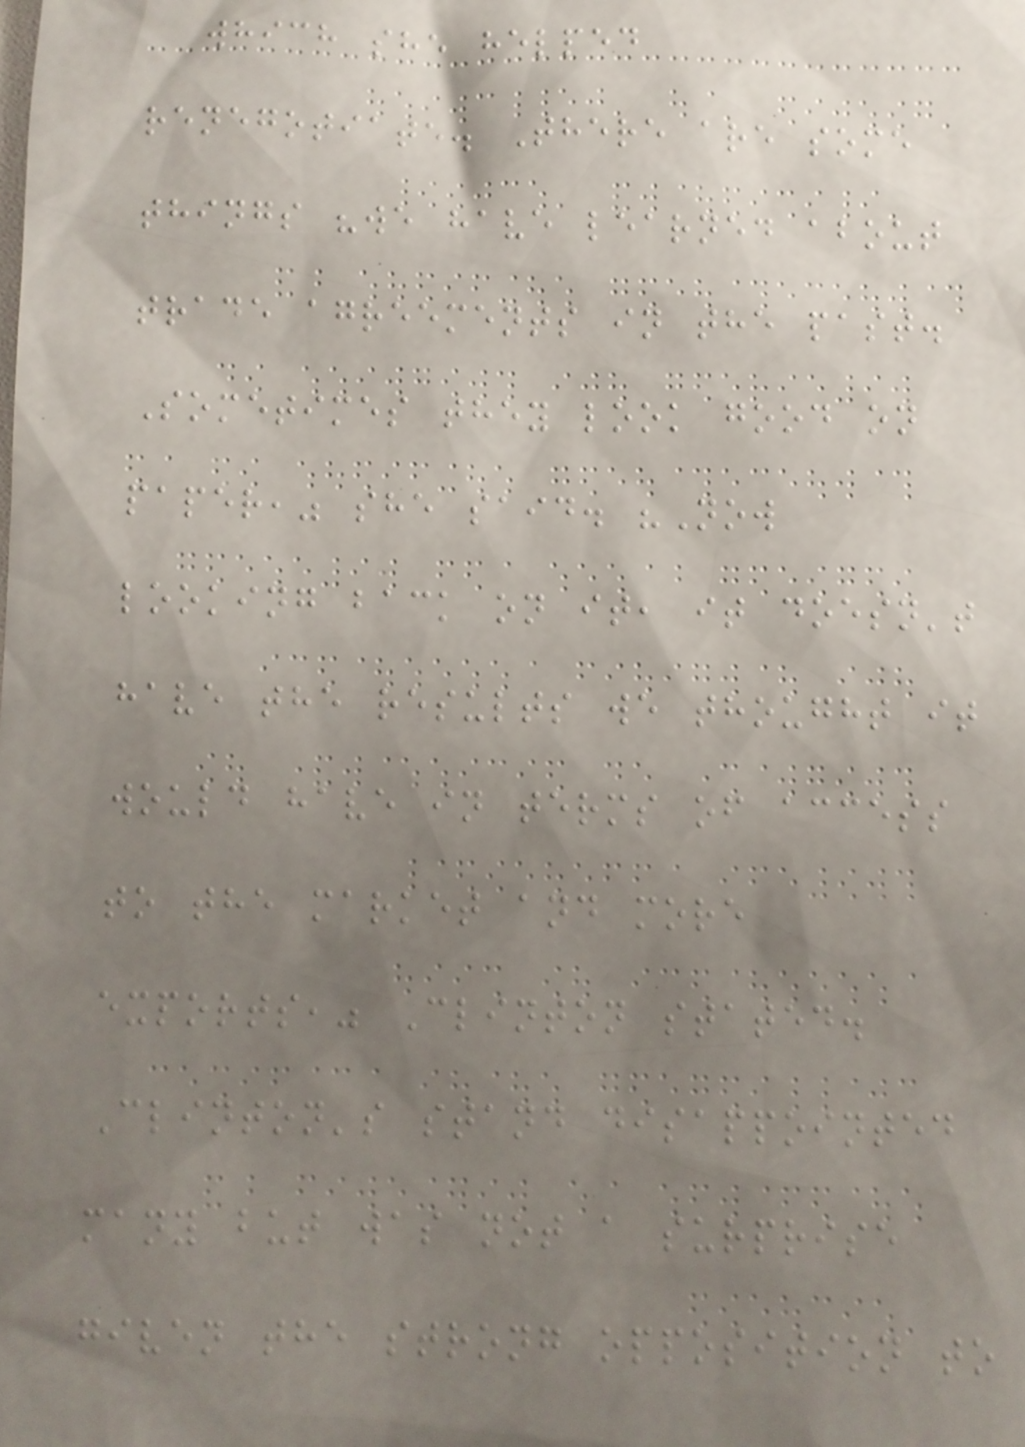which she helped
renegotiate. There are some
things "we have learned about
trade agreements in the past.
Sometimes they look good on
paper," she said. "Now
looking back on it, it doesn't
have the results we thought it
would have in terms of access
to the market and more
exports," Clinton stated.
Clinton's stand disappointed
many but was not a surprise
given the strong opposition to
